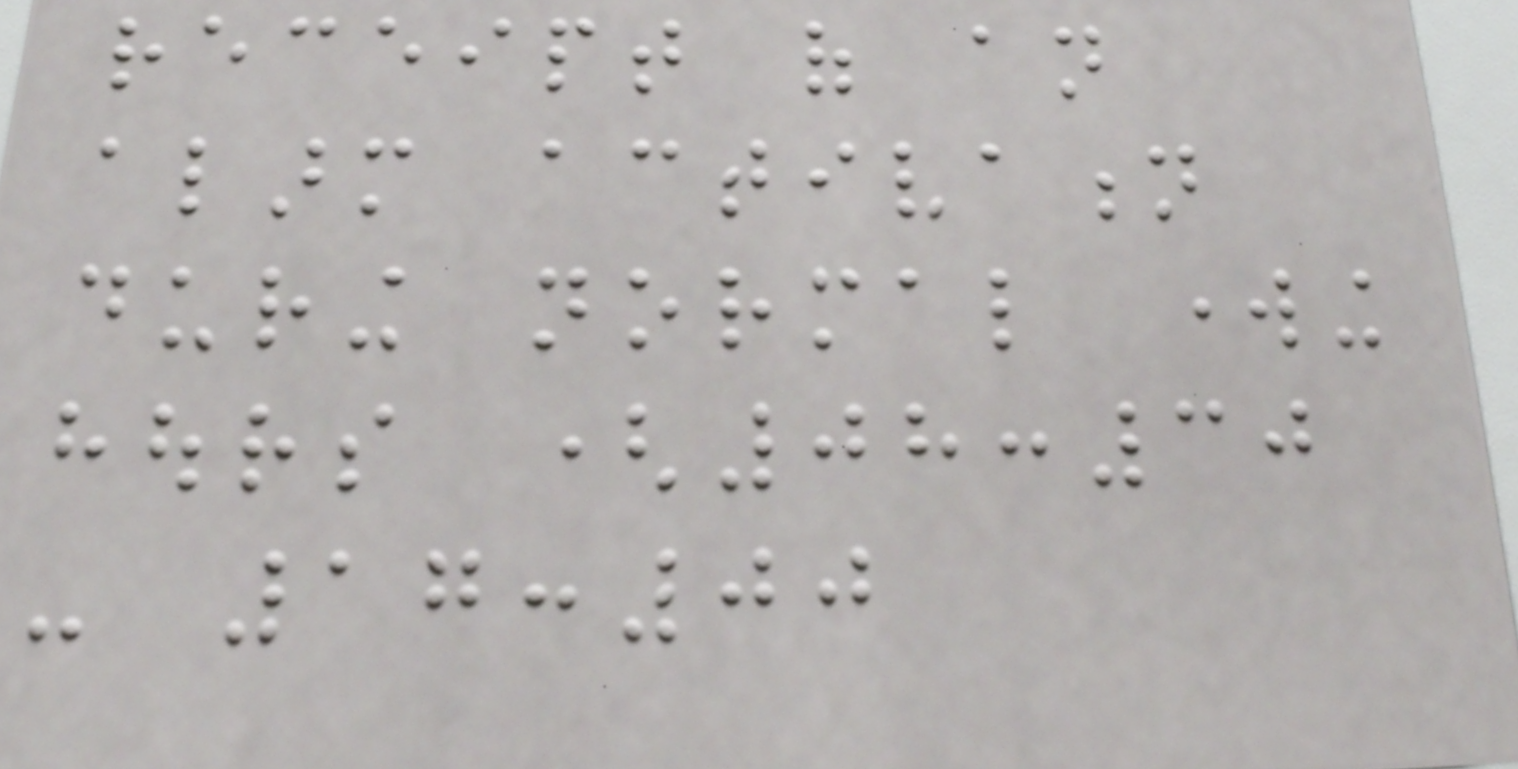receipt of an
alarm activation
during normal working
hours (08:30
- 17:00
